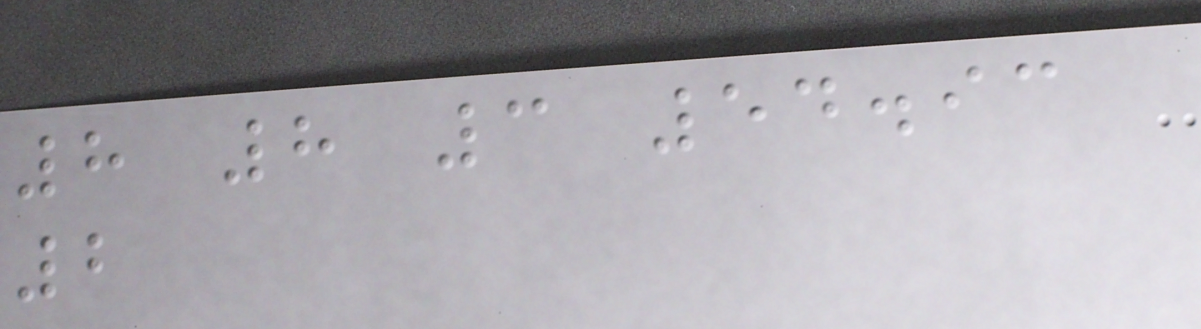8 8 3 54.93
2
